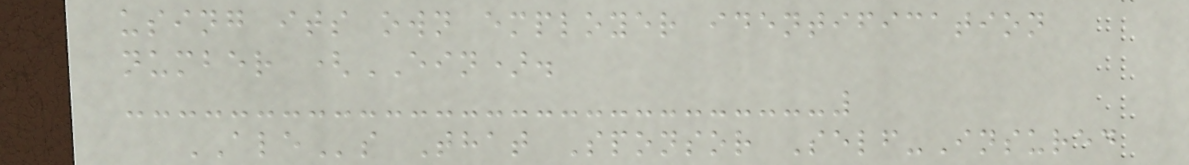using its own employer identification
number (EIN).
ALEs That Sponsor Self-Insured
